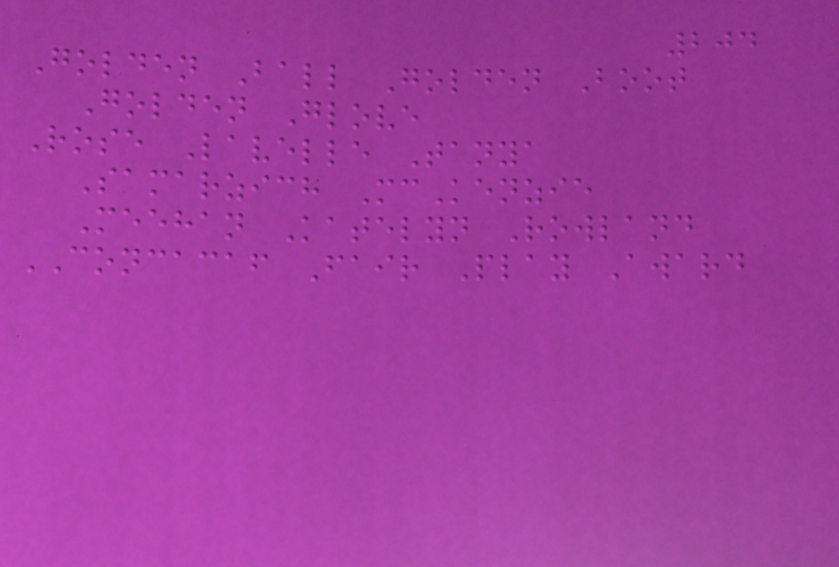204
Golden Ball Golden Boot
Golden Glove
Rose Lavelle Tanya
Samarzich McKenzie
Meehan Katelyn Rowland
CONCACAF Fair Play Award
